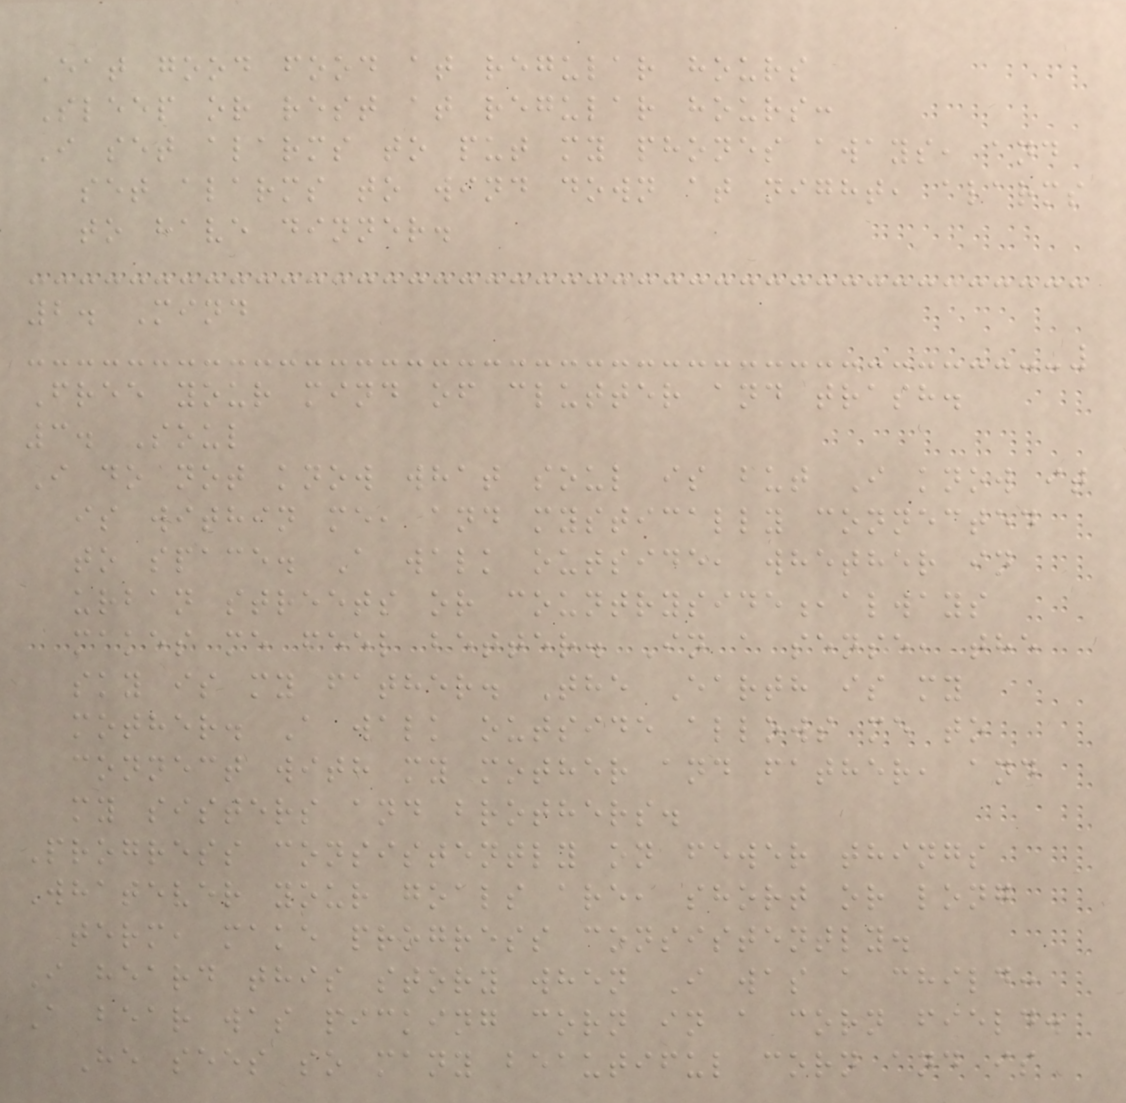Eat good food at regular hours
Sleep or rest at regular hours:
I set alarms to put my phones aways, and
set alarms to wind down at night, alarms
to have dinner.
2. Mind
Free your mind of clutter and trash.
3. Soul
I do not know what soul is but I know it
is within me, and mystically connected
to space. A walk outside, whether in
urban streets or countryside,always
makes me feel better. In a sense, the
sky is my father. The Earth is my
mother. A walk outside allows me to
connect with my mother and father, and
my sisters and brothers.
Progress consistently on fewer things
Whatever your goals are, short or long
term, make progress consistently.
I heard this story when I was a child:
A bear was picking corn in a corn field.
He sees so many beautiful corn and is
